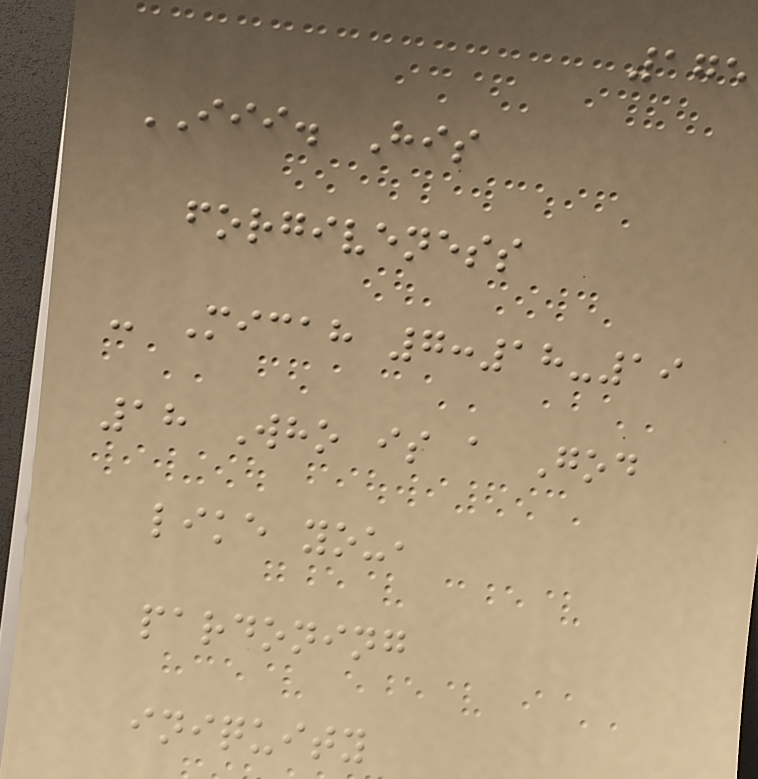175
III. His
forgiveness
- Micah 7:18-19
18 Who is a God
like you,
pardoning
iniquity
